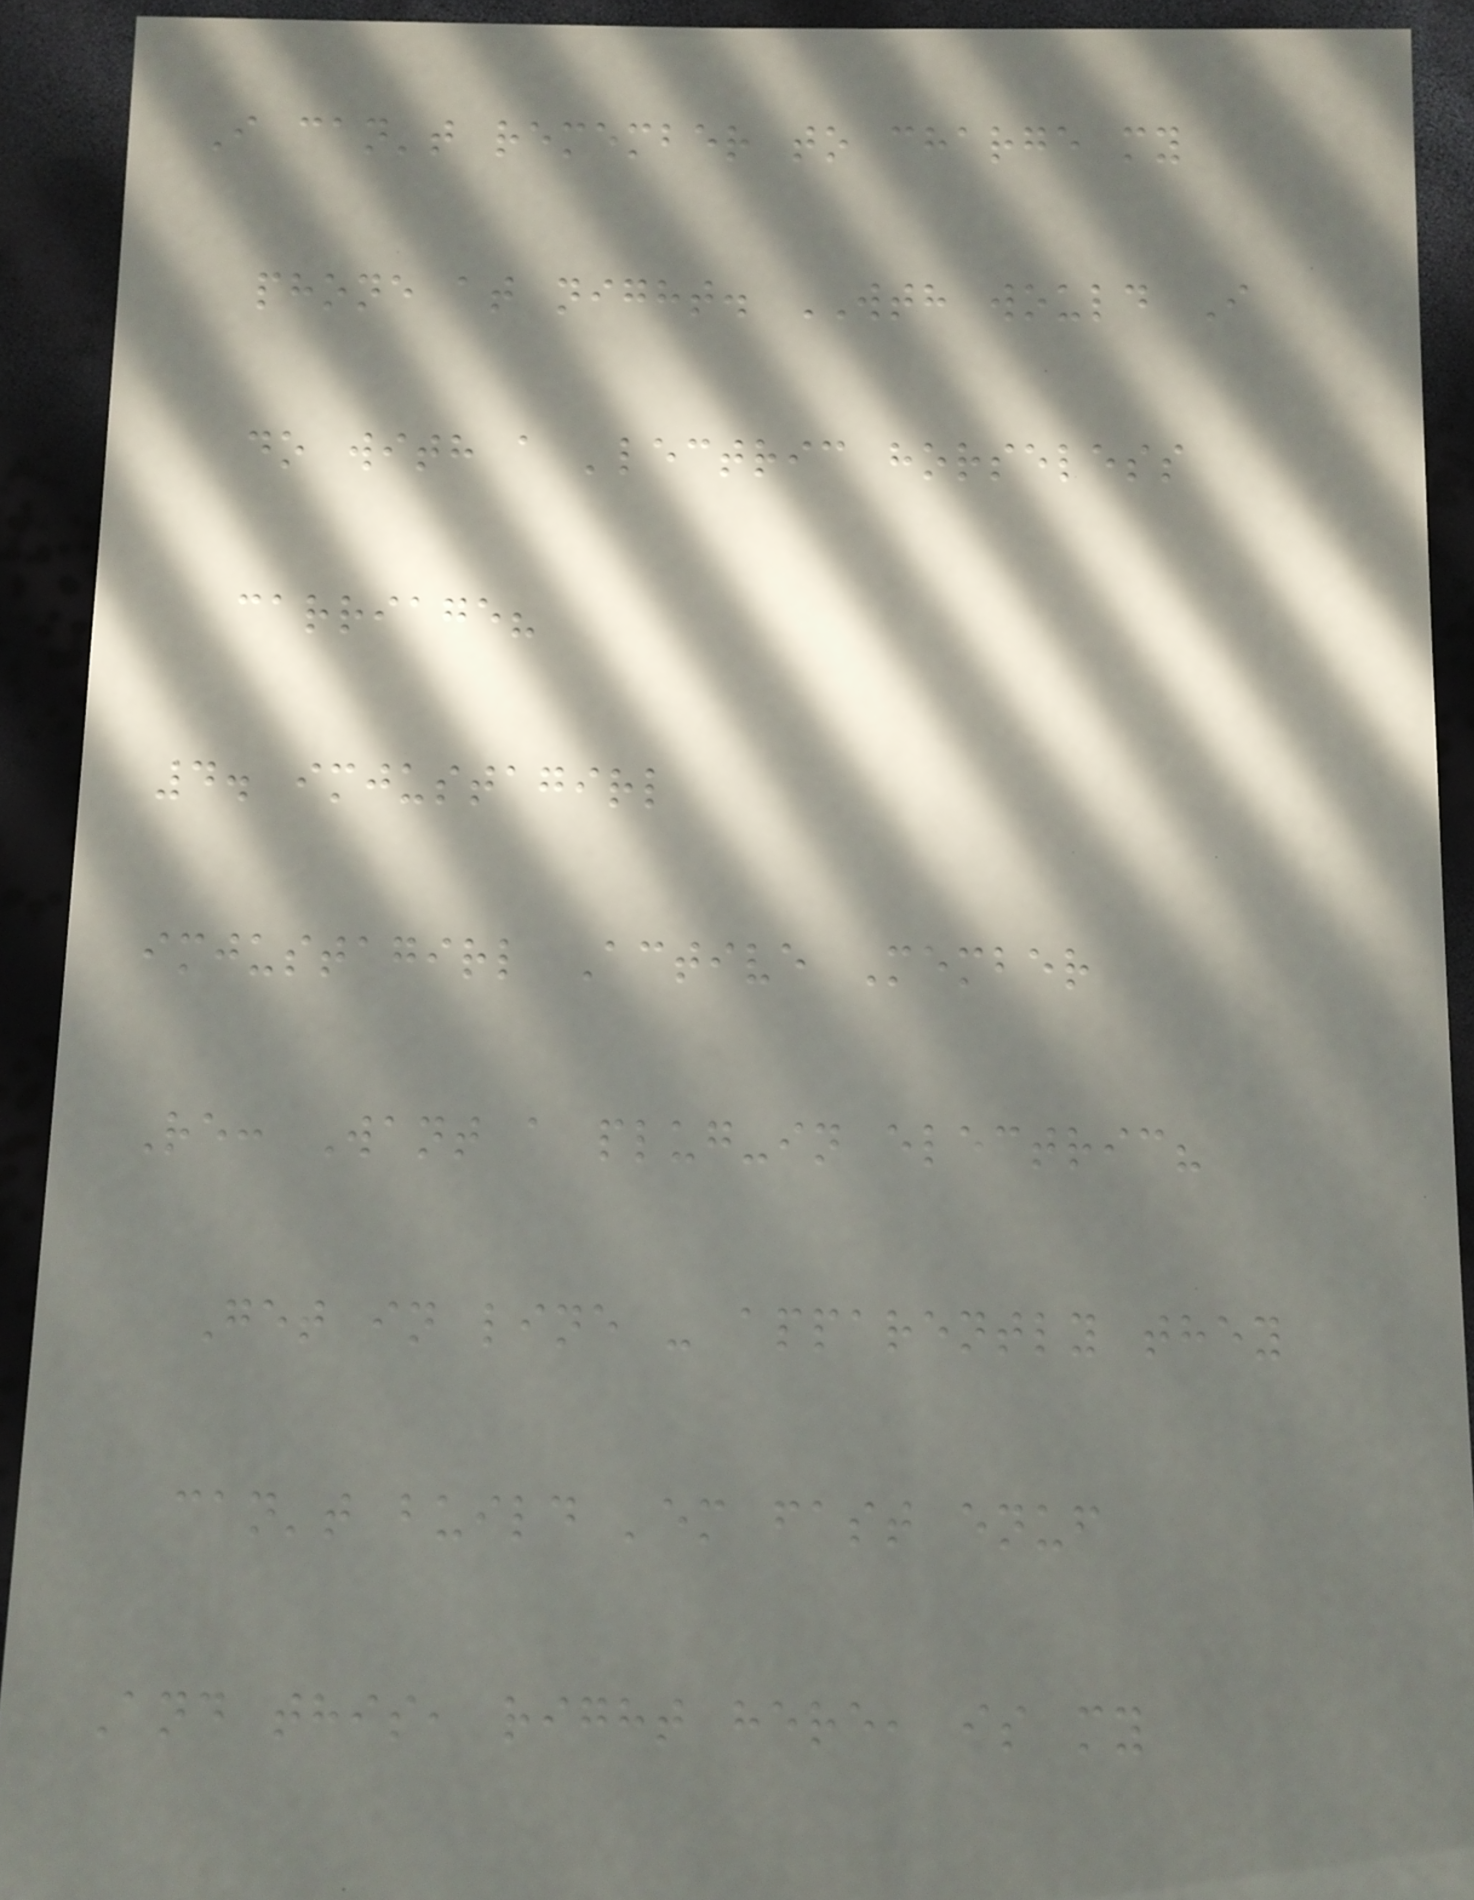I can't remember to charge my
phone at night. WTH would I
do with a 'lectric horseless
carriage?
4. imjustagirl
imjustagirl Active Member
Re: Want a plug-in electric?
Get in line - apparently they
can't build 'em fast enuf
And this, right here, is my
